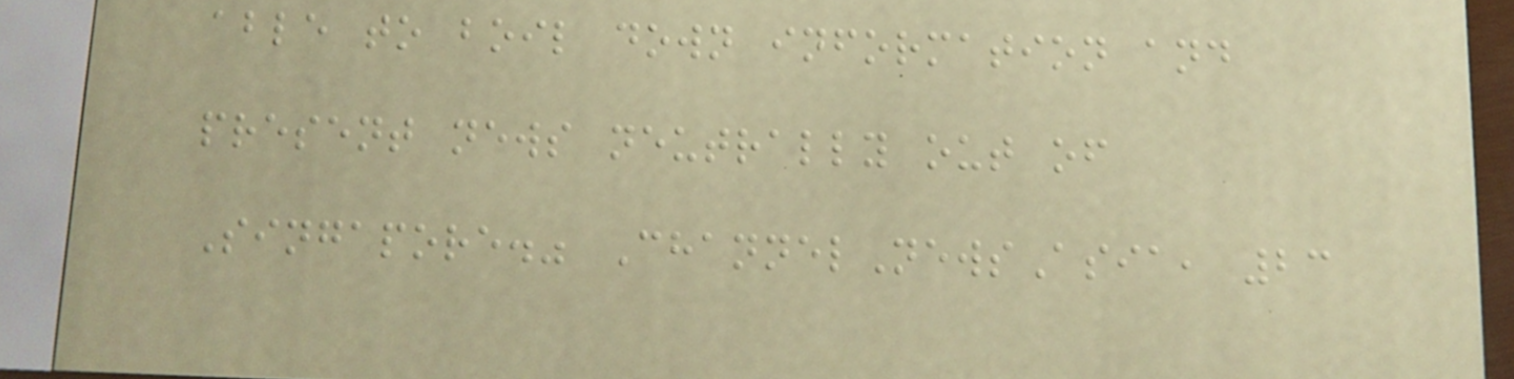able to boil down information and
present news neutrally out of
Singapore." ChannelNewsAsia, 23
